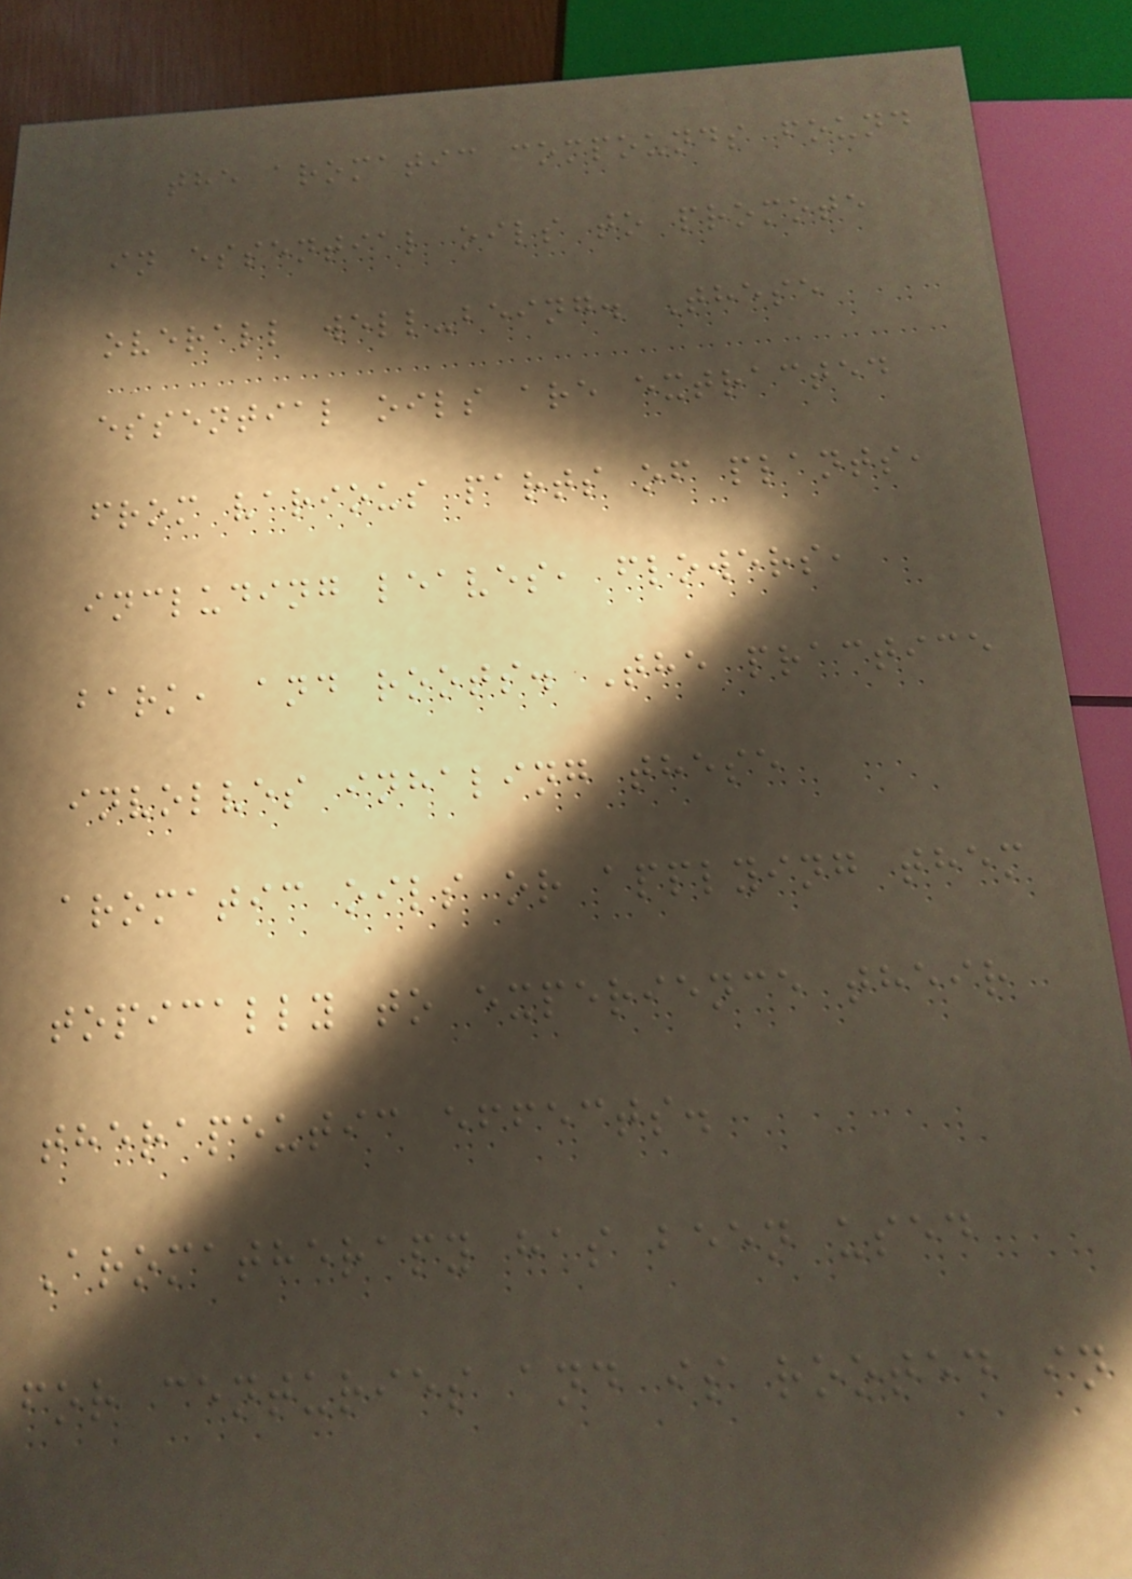the aromatic compounds found
in essential oils to promote
overall well-being. These
essential oils are extracted
from various parts of plants,
including leaves, flowers,
bark, and roots. The practice
involves inhaling these
aromatic oils or applying them
topically to experience their
therapeutic effects.
Aromatherapy has been used
for centuries and is rooted in
